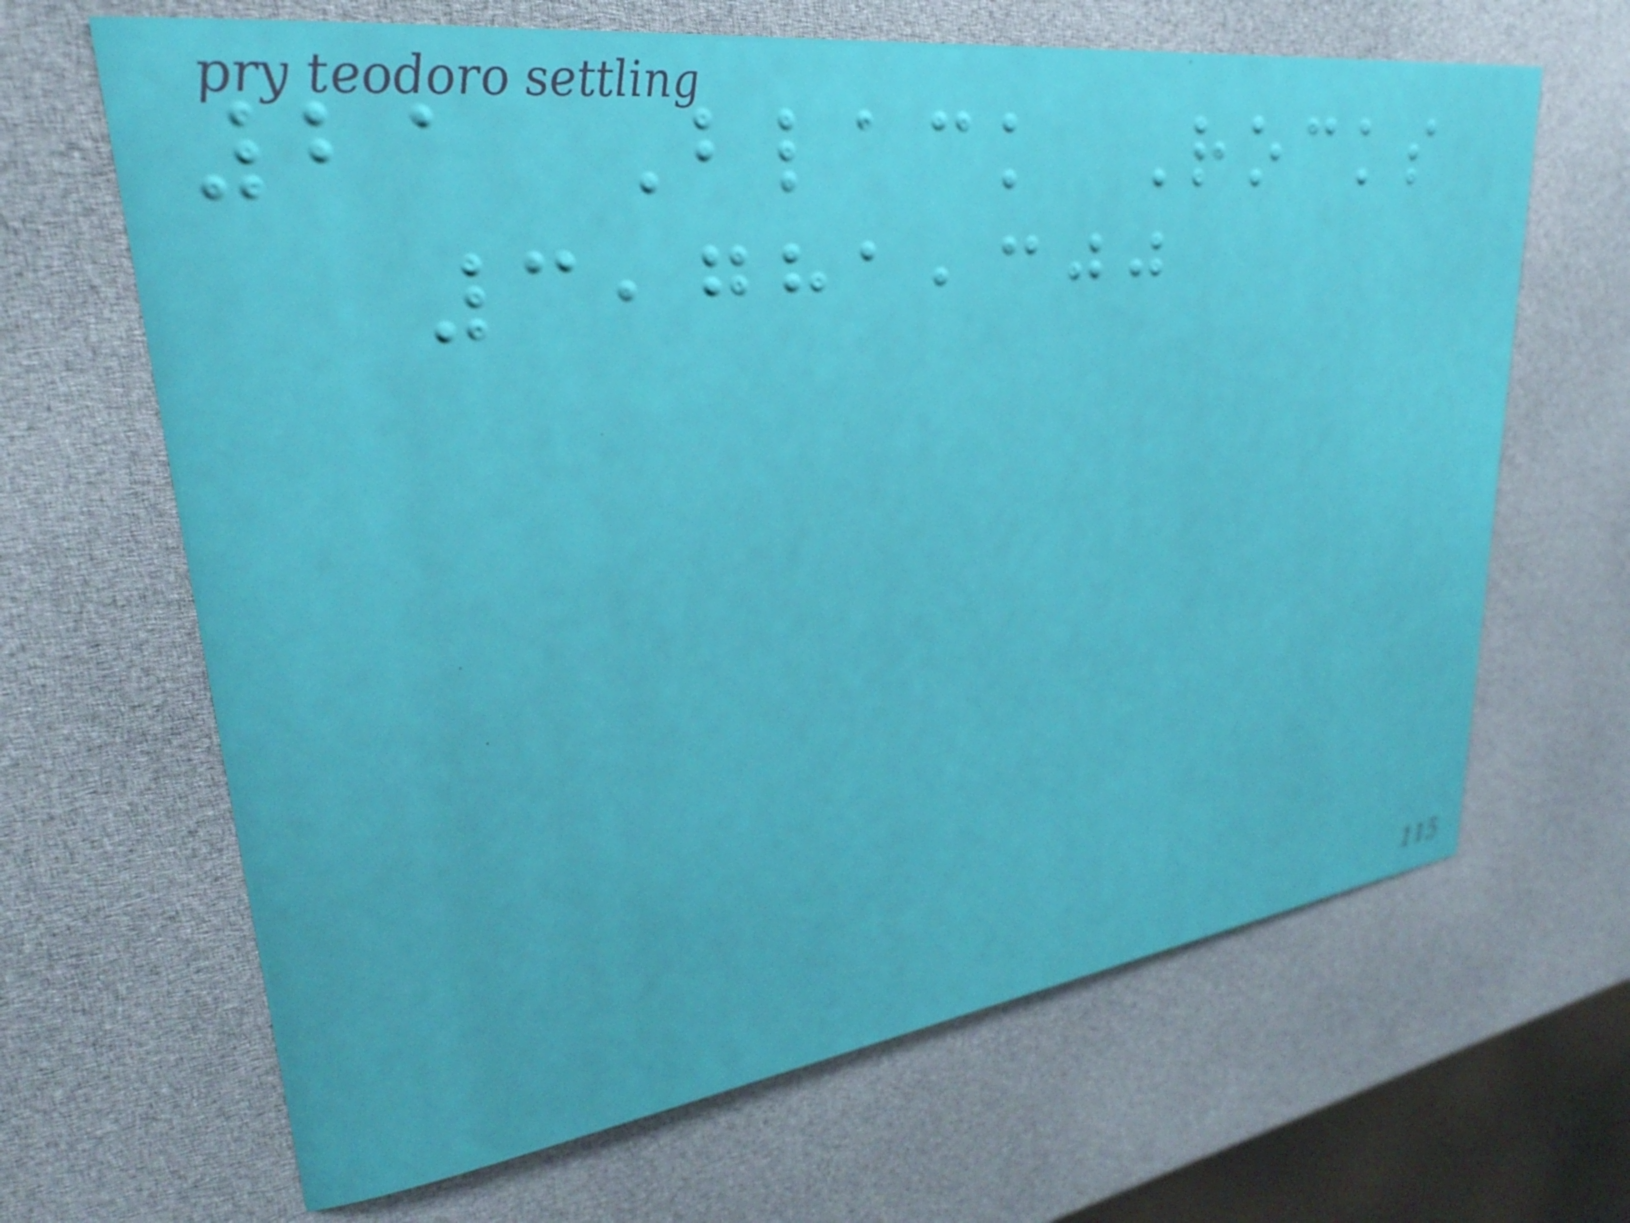21 Black Rocks
3,781,300
